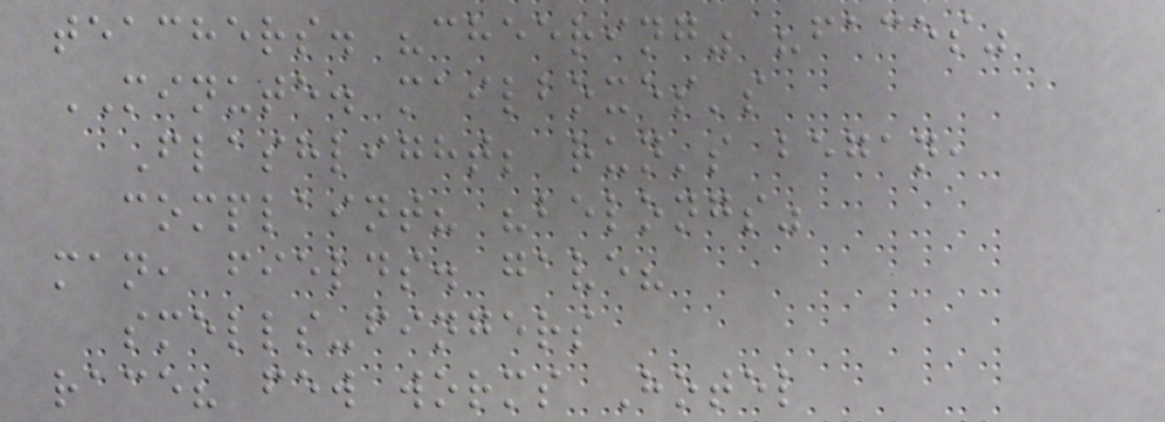teachers. "cheering" "faces"
MINUTE. mailboxes's
Flashlight; run's began,
complaint? "belongs"
man, fields. gave?
smells-fingers
race? few worms Hotel
